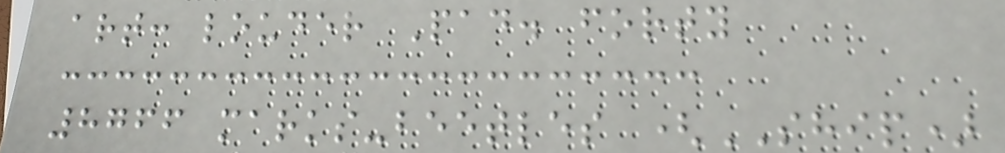art: louder Pad. forty
8766 marks-beetles (SHIP)
